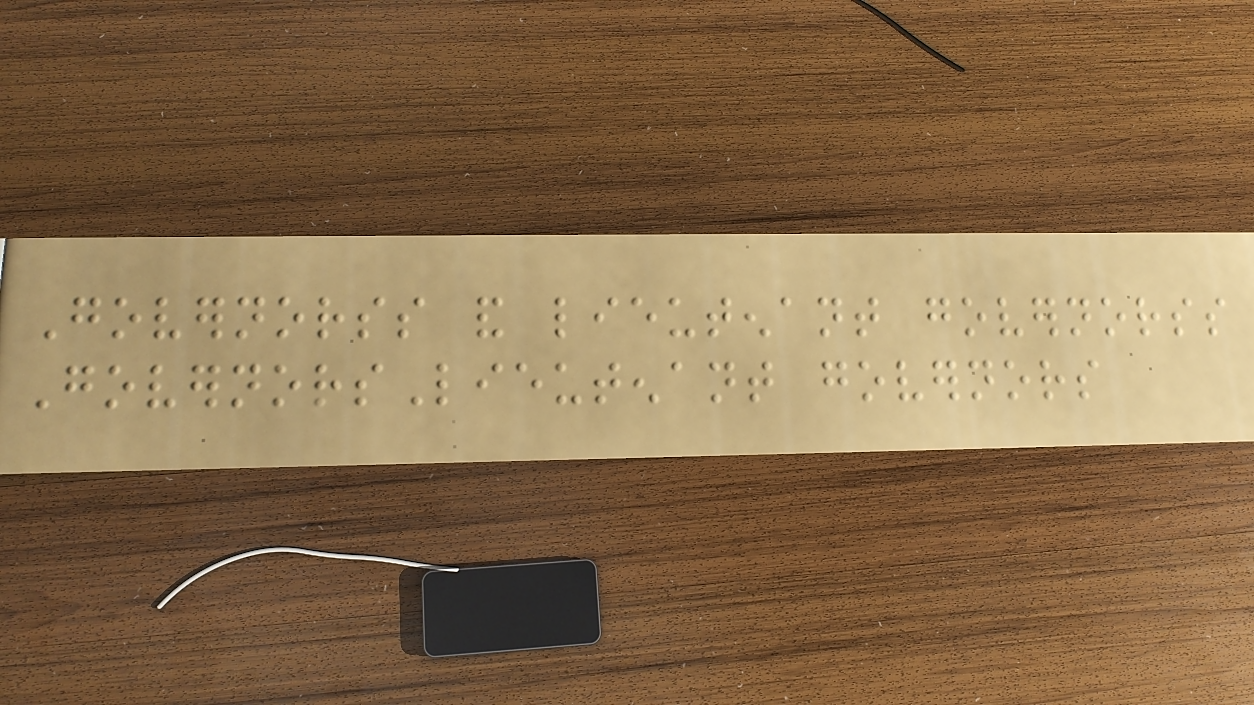Governorss and lieutenant governorss
GovernorsLieutenant governors
